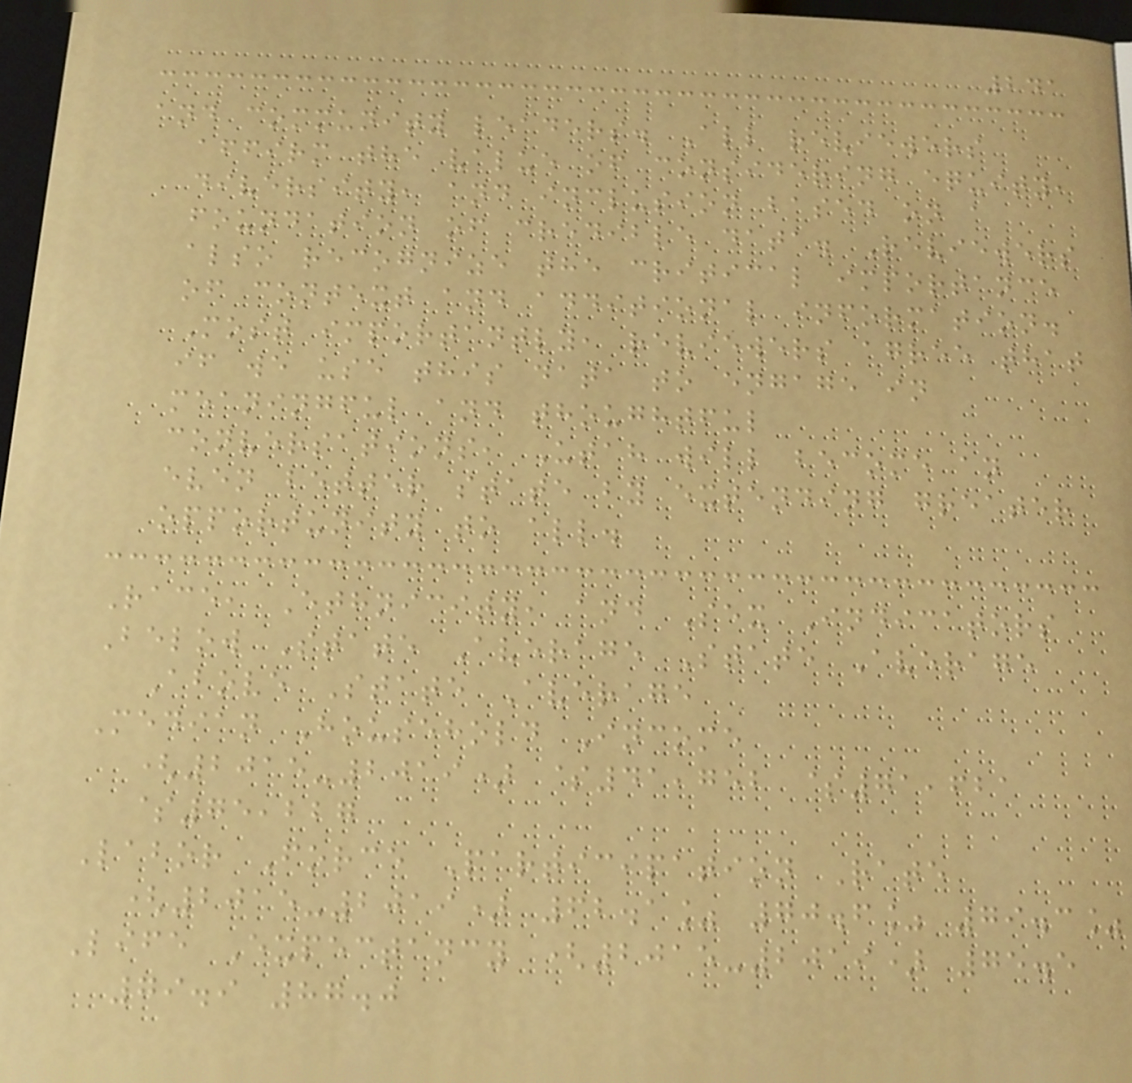241
and community leaders. All reviewers
affirm the value of considering equity,
diversity, and inclusion based on a
foundation of credible data. Reviewers
also recognize the critical importance
of context and additional information.
Most importantly, reviewers agree that
if we use this data to engage in
meaningful and thoughtful
conversations, Utah will become an
even better state by extending greater
opportunity to all.
Race, Ethnicity, and Sex Indicators
Below State Average State Average
Above State Average
Median Household Income
(2015-2019) $41,752 $71,621
$75,227
Labor Force Participation Rate
(2015-2019) 62.1% 70.6% 79.3%
Life Expectancy (2015-2019) 75.5
79.9 87.0
